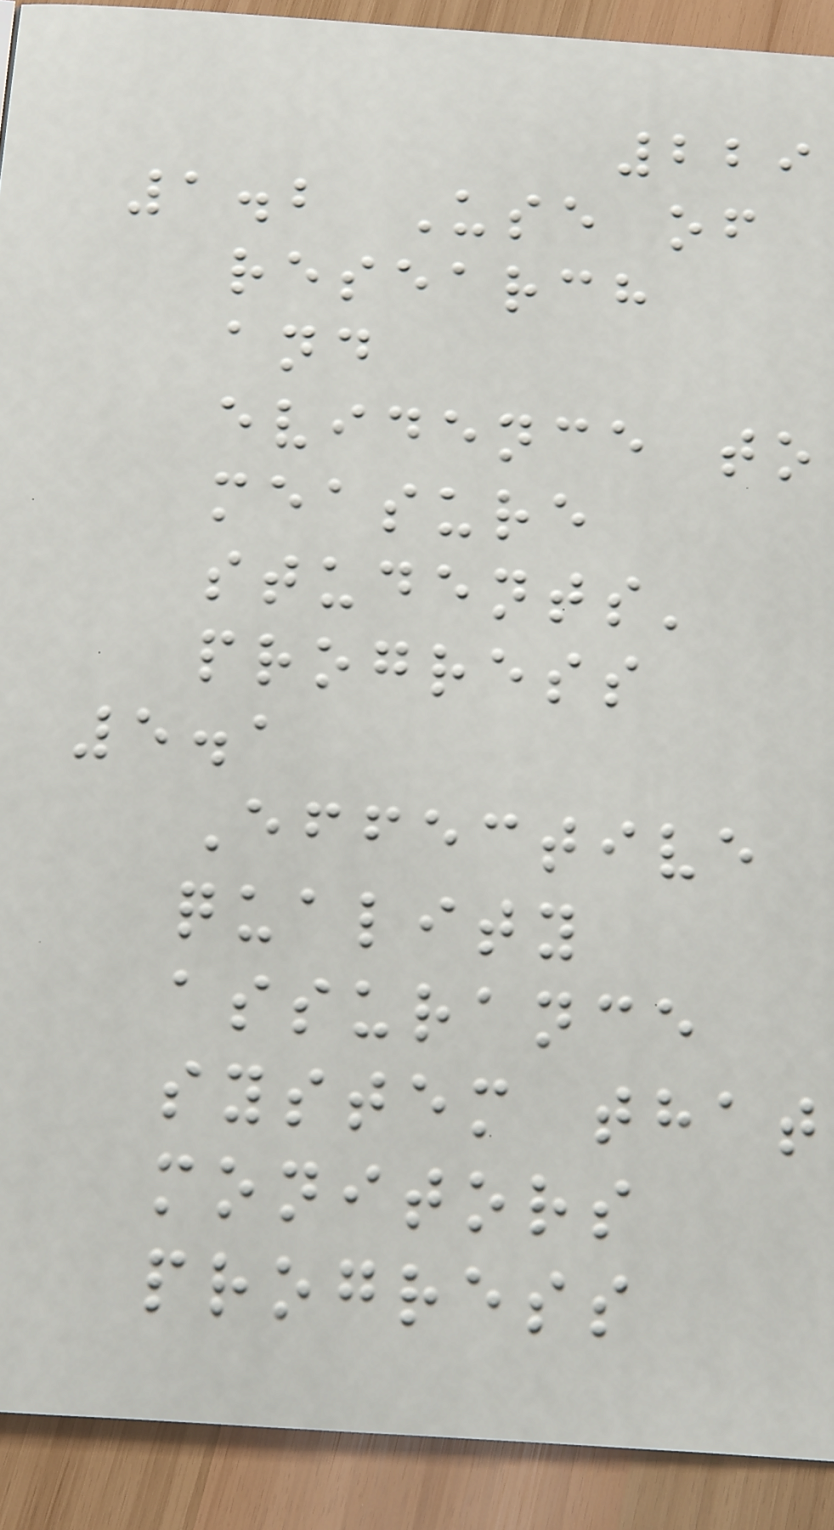229
1.2 Use of
research
and
evidence to
measure
students'
progress
5.1
Effective
quality
assurance
system that
monitors
progress
